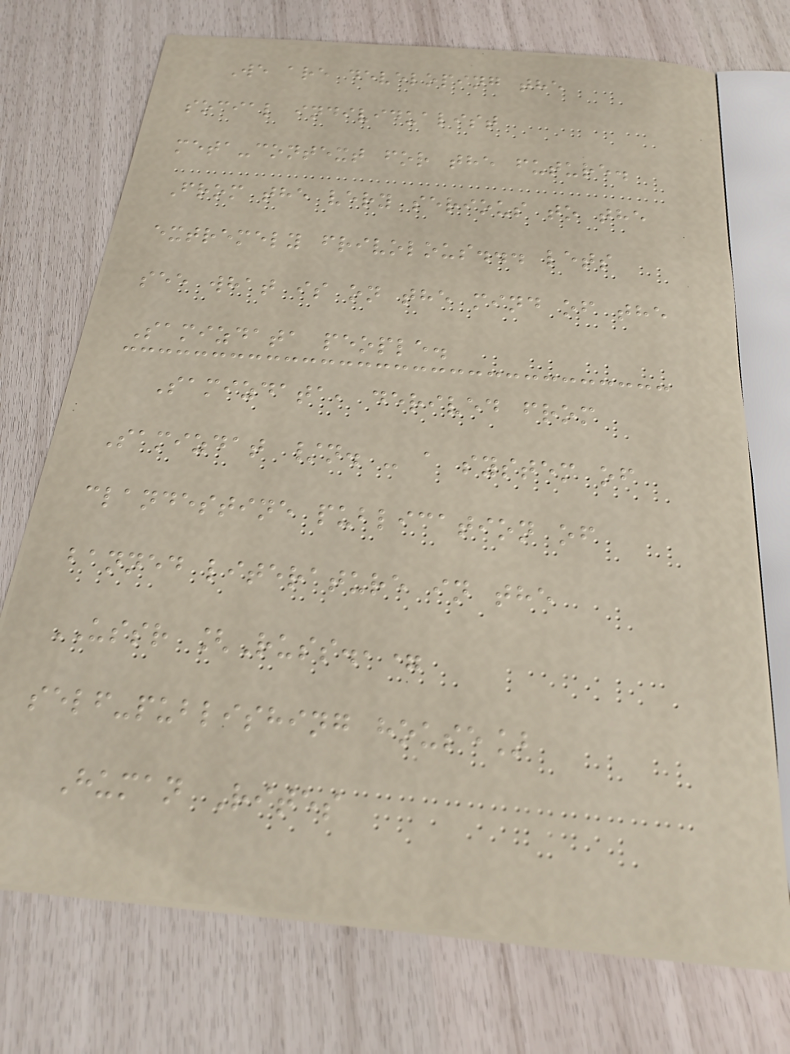We are developing the
social individualist
meta-context for the future.
From the very serious to the
extremely frivolous... lets
see what is on the mind of the
Samizdata people.
Samizdata, derived from
Samizdat /n. - a system of
clandestine publication of
banned literature in the
USSR [Russ.,=
self-publishing house]
Human Rites
